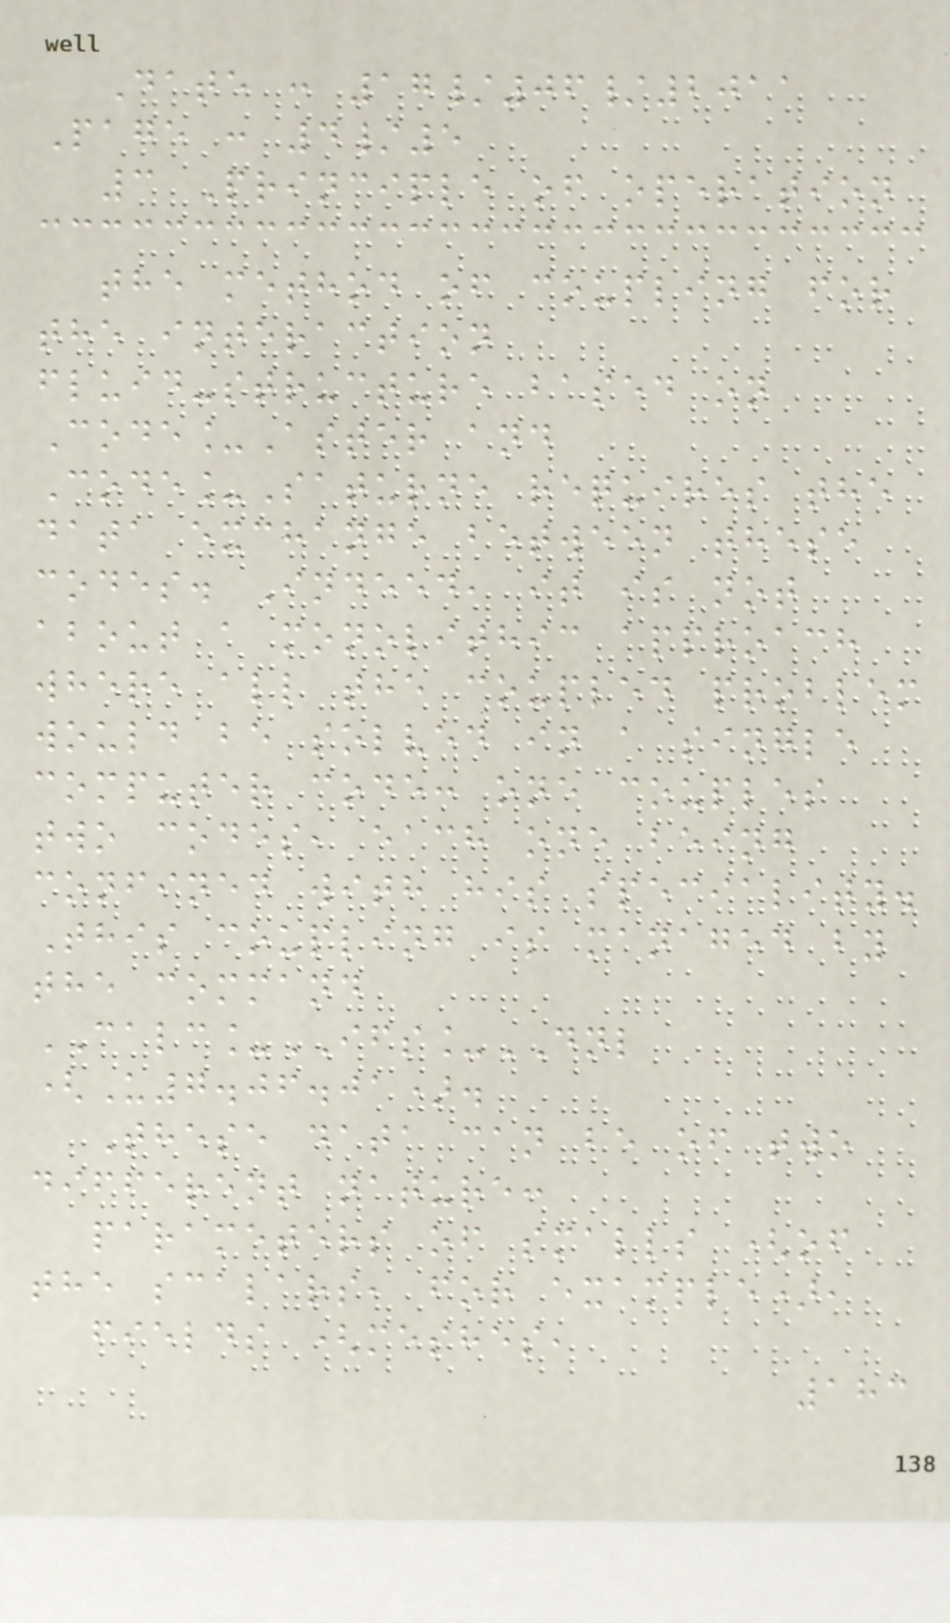Date : 17/06/2011
Page : 4/5
3 Principle of operation
the method of coupling for
the interaction
fluid-structure based on
Code_Aster and
Code_Saturne requires the
data exchange between these
codes. Indeed, it is not
about a monolithic approach
where all the coupled problem
would be solved in a single
computer code: one couples
two codes, each one being
confined with his speciality.
This coupling is managed by
the command
CALC_IFS_DNL
(U7.06.01).
These data can be of two
different nature:
parameters of smalls (of
the scalars, for example),
fields (meshes,
183
